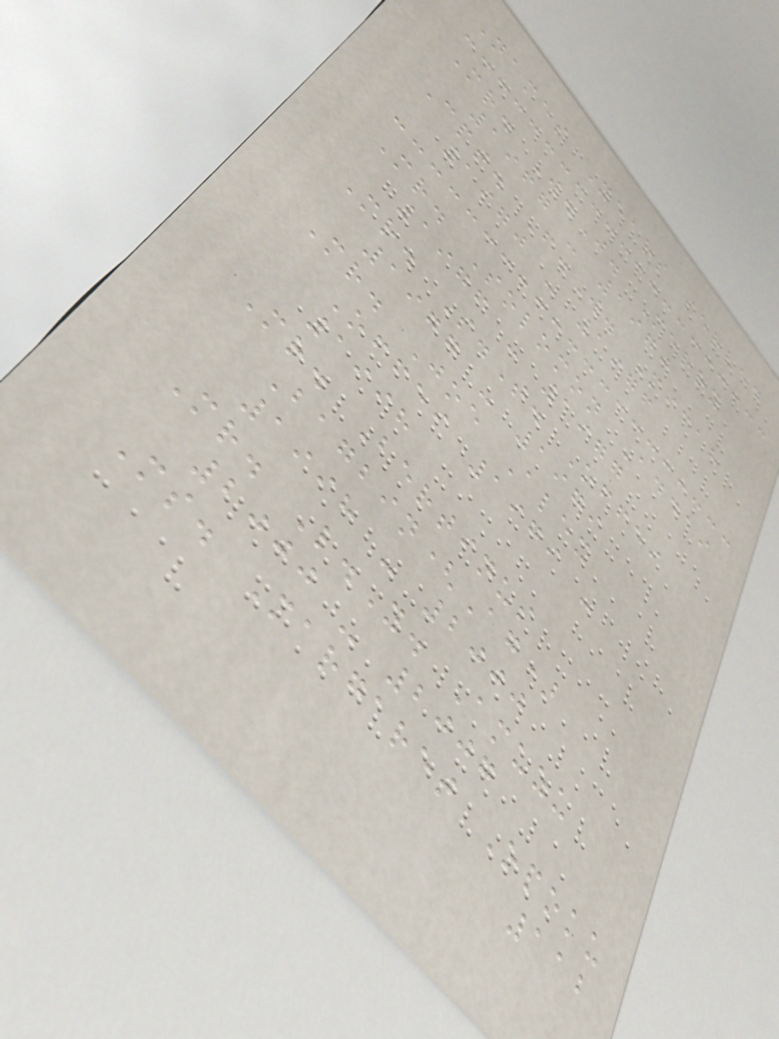Names Years served
Mr. W.J. Merry
1967 - 1970
Cpt. F.W. Micah
1970 - 1976
Mr. Solomon Addai
1976 - 1977
Mr. S.T. Offei
1977 - 1979
Mr. Joe Alex
Offei 1979 -
1998
Mr. Bertinus
Bagbin(Ag)
1998 - 2000
Mr. L.Y. Amuzu
2000 - 2007
Ms. Margaret Opoku
112
